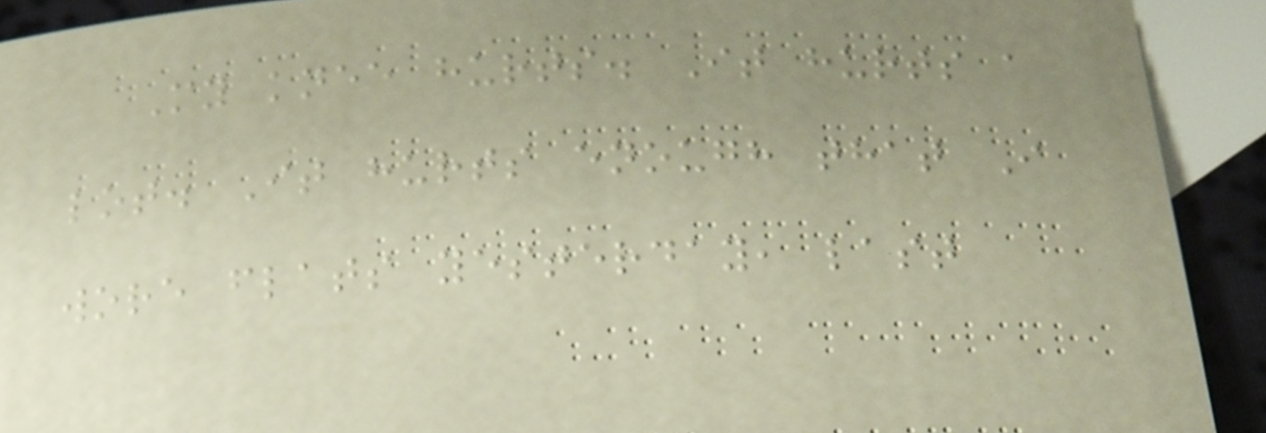My knee hurts. It hurts a
lot. It hurts enough that I
wore flats yesterday, last
